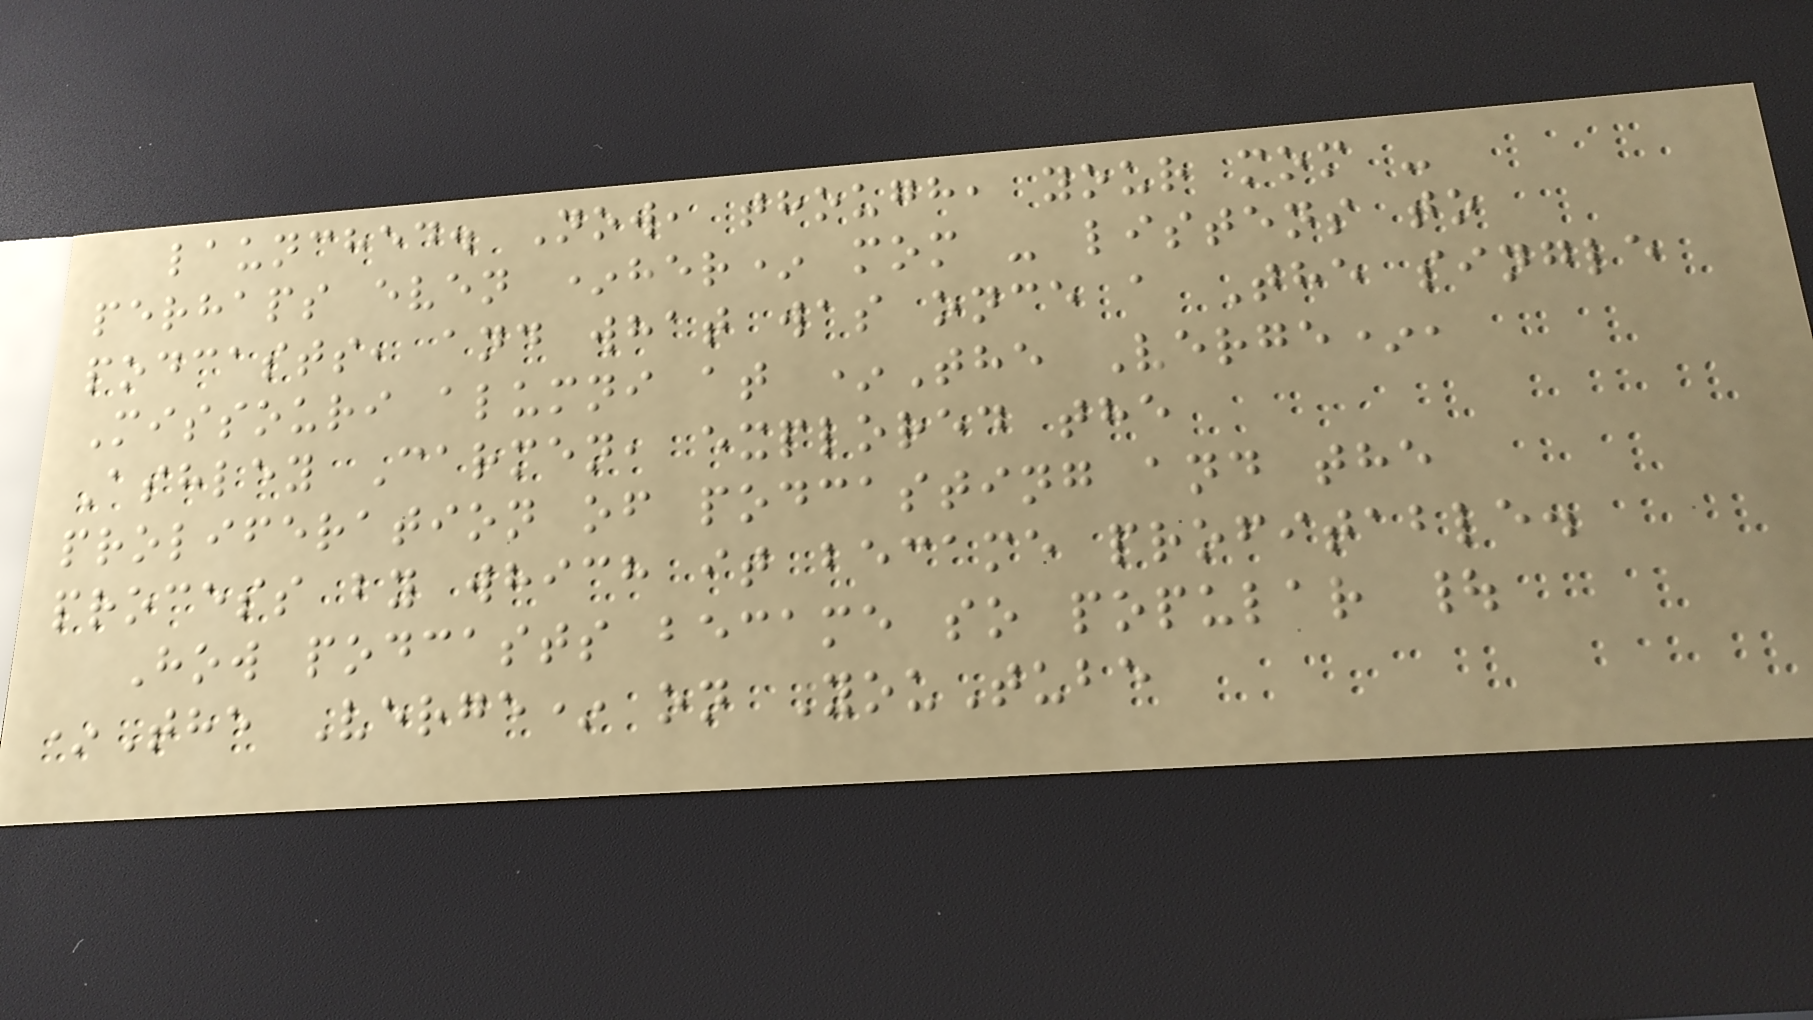launched. Now, though, your mom -
perhaps even *her* mom - listens to
podcasts, and what was once a The single
Missouri alumni at *The Verge*,
Ashley Carmen, explored the
proliferation of podcasting and the
process by which it became profitable.
How podcasts became so popular |
*The Verge* on YouTube
